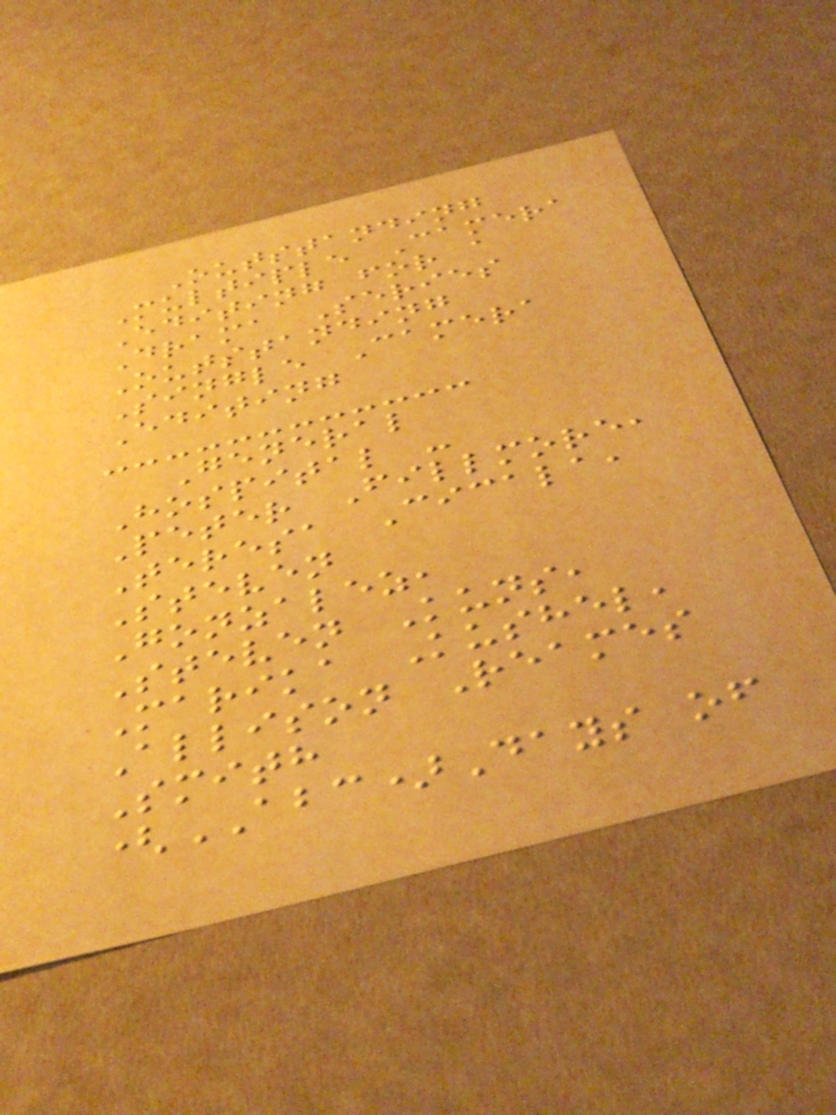Outstanding
Multiple Camera
Editing for a
Drama Series
Outstanding
Single Camera
Editing
General
Hospital -
Peter Fillmore,
Teresa Cicala,
Steven
Gonzalez,
Steven Kuns,
Marika Kushel,
Allison Reames
Smith
(ABC)Days of
